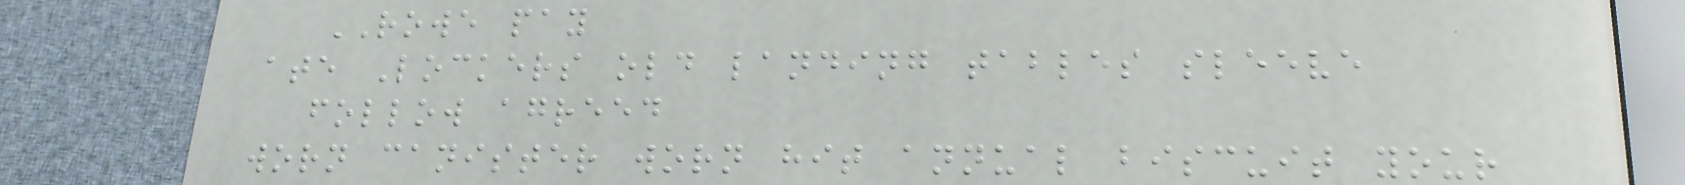ROWE pay
ate Lockers old landing tables sleeve
follow agreed
worn canister worn hit annual biscuit your
